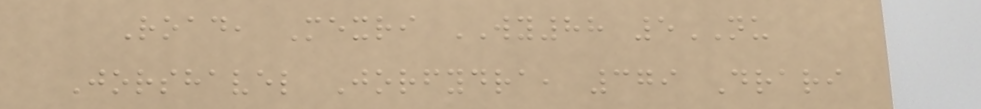Road, Mexri WY88 5NU
Jorshavel Jorfydra, 379 Drari
